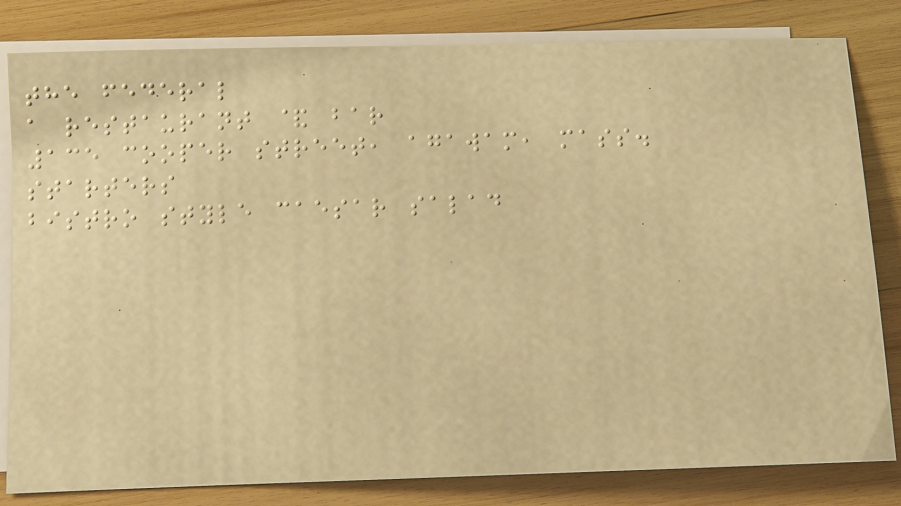the federal
a restaurant & bar
135 cooper street, agawam, mass.
starters
bistro style caesar salad
